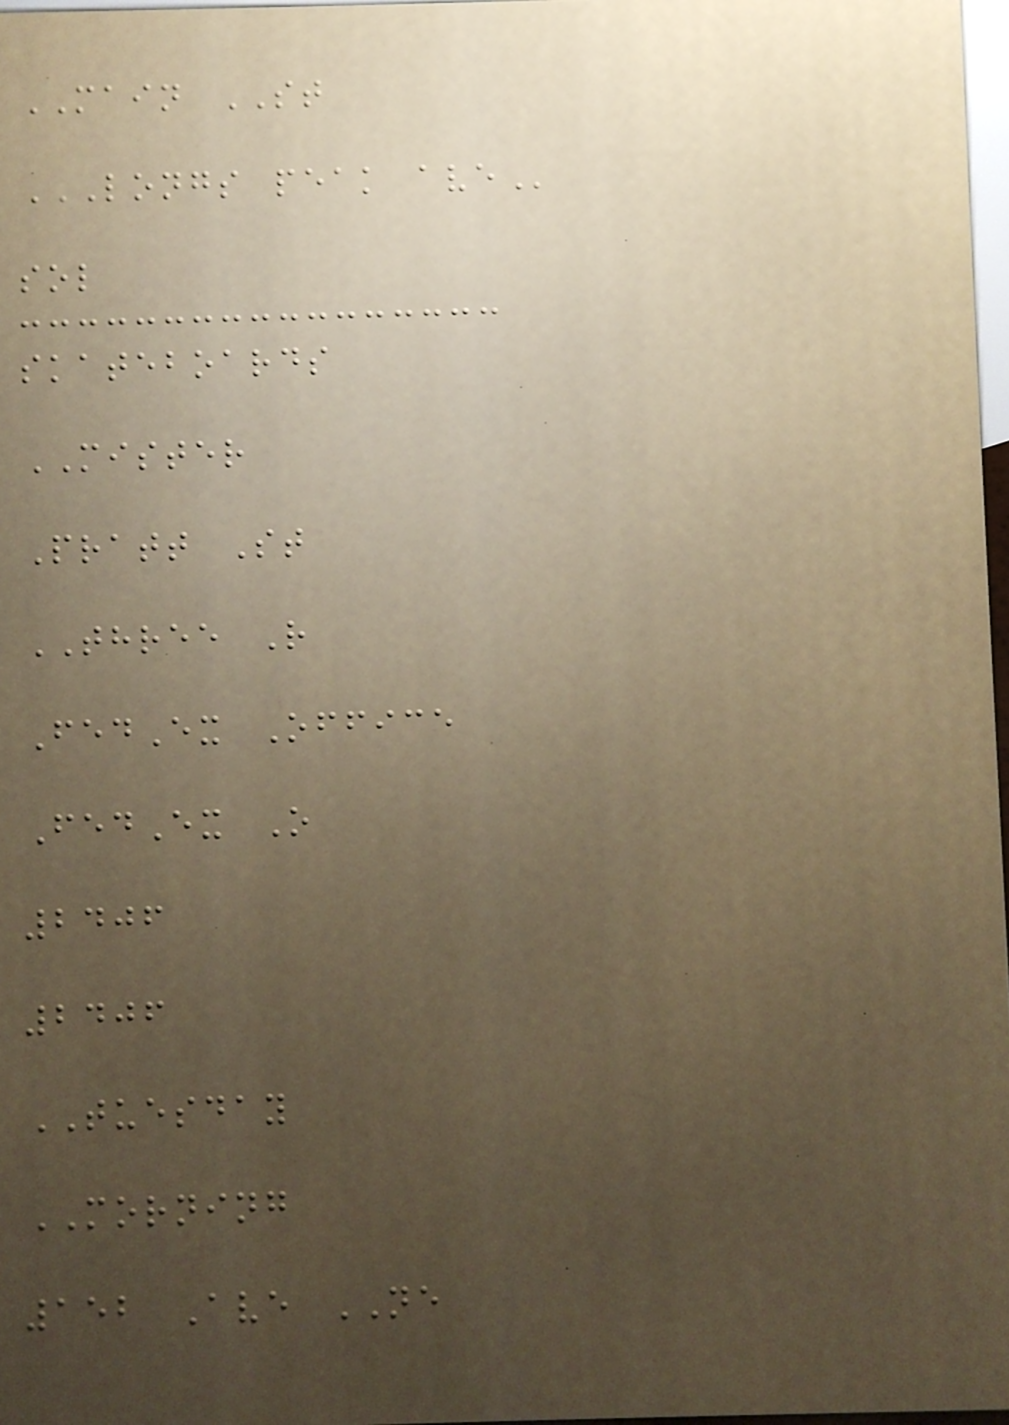MAIN ST
LONGS PEAK AVE
sol
skateboards
MISTER
Pratt St
THREE R
FedEx Office
FedEx O
2406
2406
TUESDAY
MORNING
152 Ave NE
